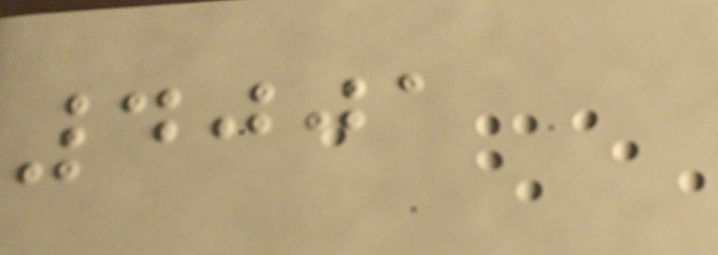4001
